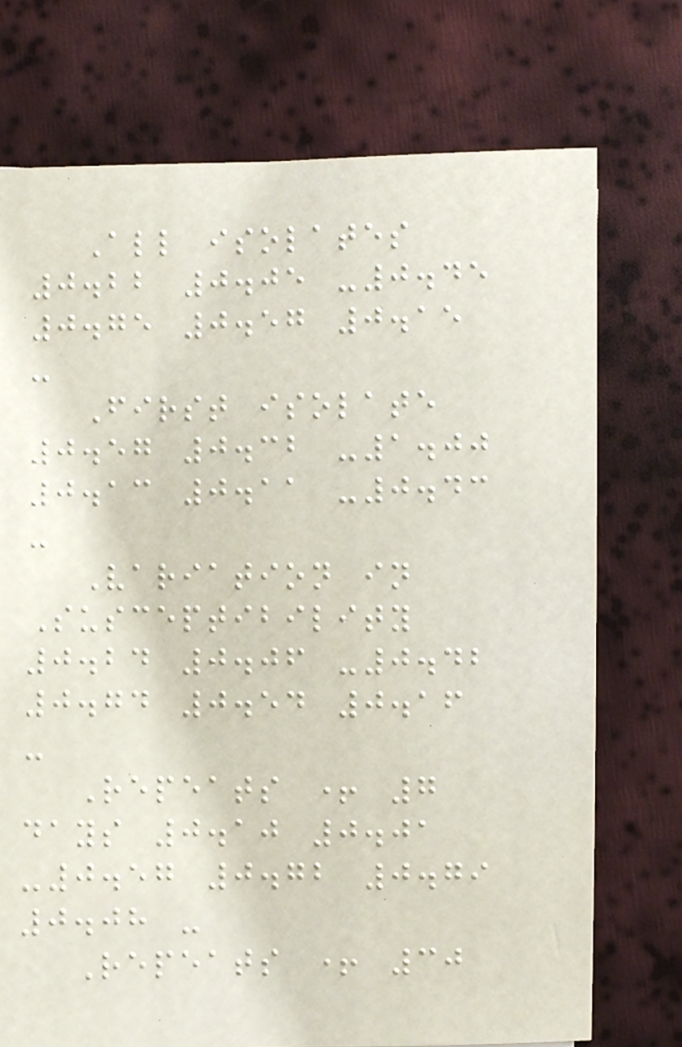All isolates
0.22 0.05 -0.45
0.75 0.57 0.15
-
First isolate
0.57 0.32 -1.00
0.13 0.11 -0.43
-
Variation in
Susceptibility
0.24 0.06 -0.42
0.74 0.54 0.16
-
Repeats + 7
days 0.10 0.01
-0.57 0.72 0.79
0.08 -
Repeats + 30
